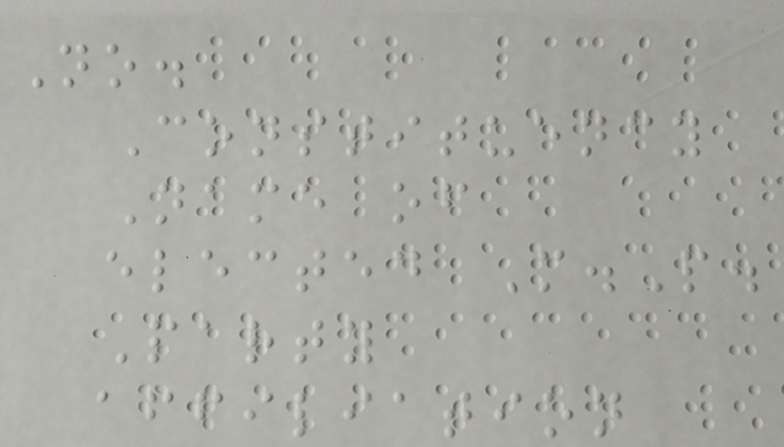No.
Constituency
Name of
elected M.P.
Party
affiliation
